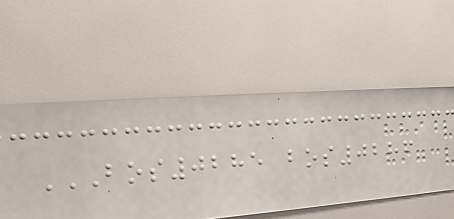BOS0285 BOS0286
